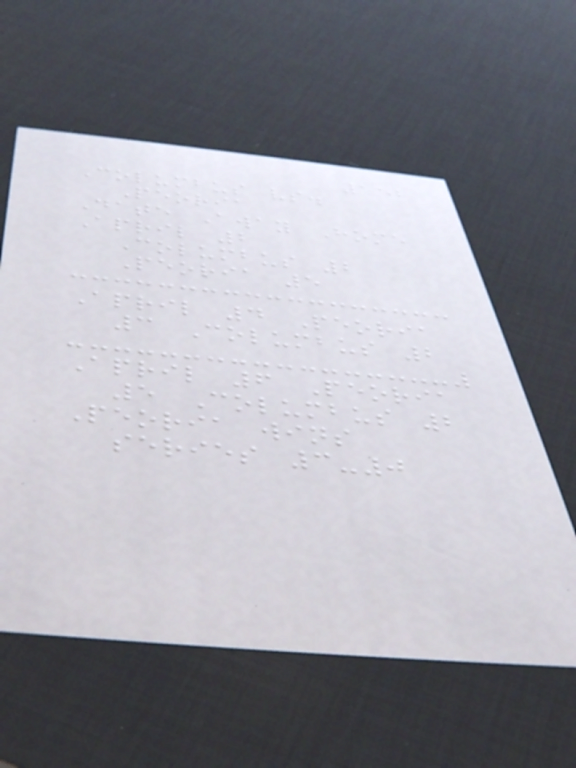152
Columbus vs.
Peoria
Date Away Home
April 2
Columbus 2
Peoria 5
April 4 Peoria
3 Columbus 2
April 6 Peoria
5 Columbus 2
Peoria wins
series 3-0
